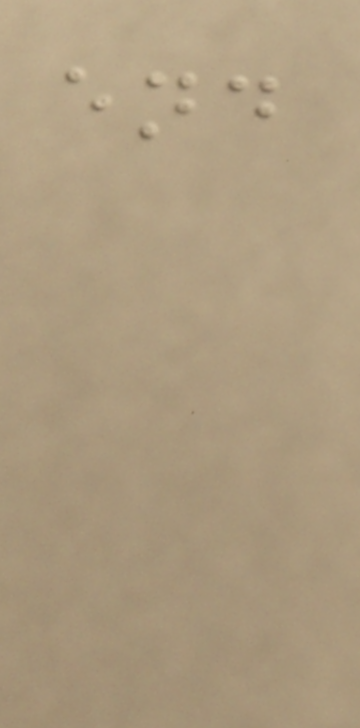end
